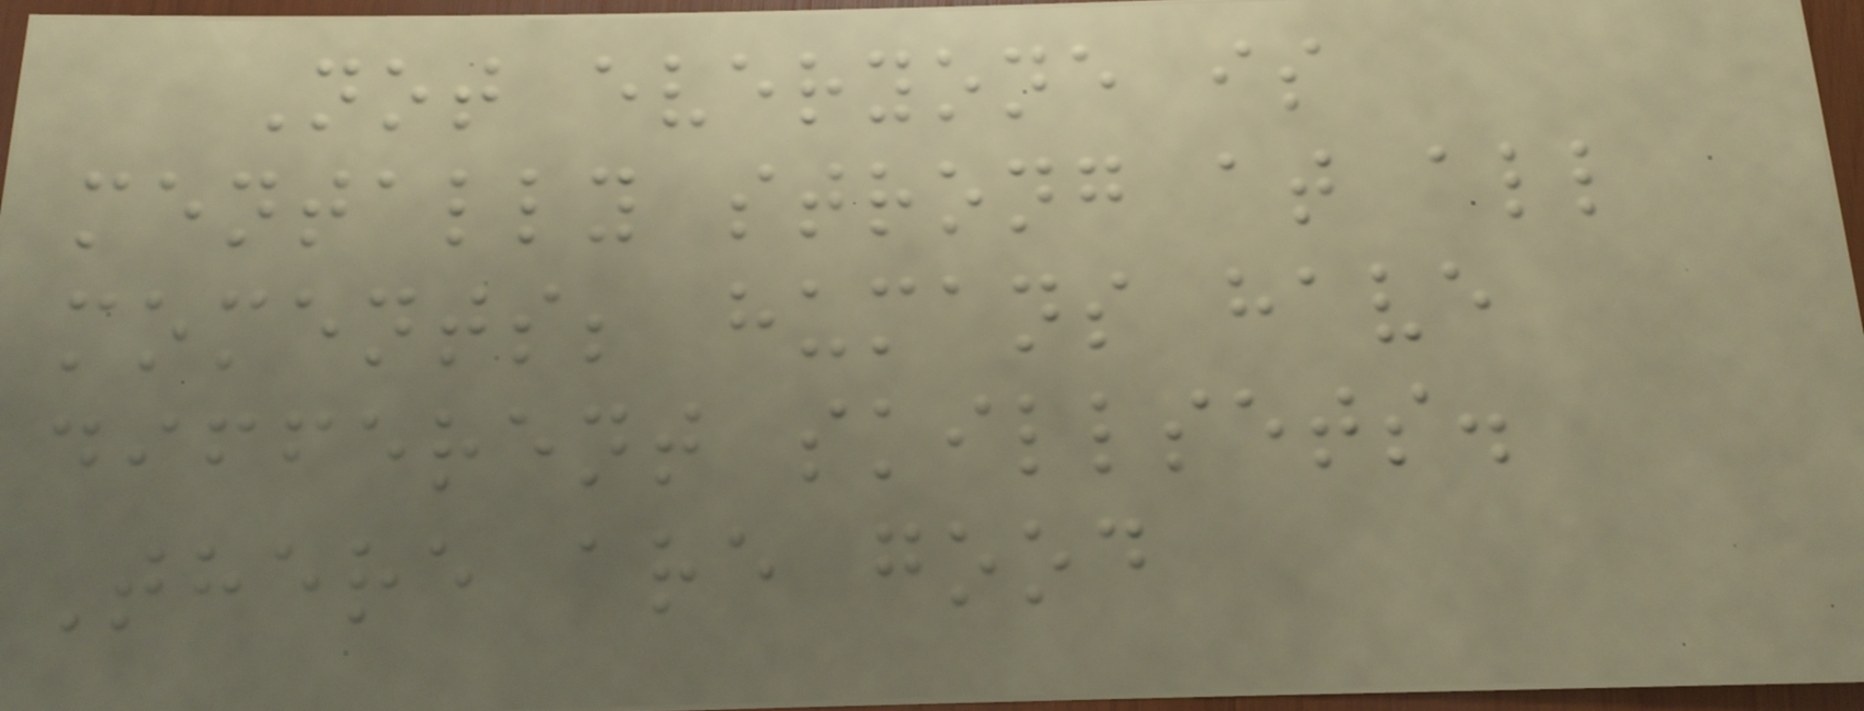Not everyone is
mentally strong at all
moments; humans have
different skillsets.
There are good
